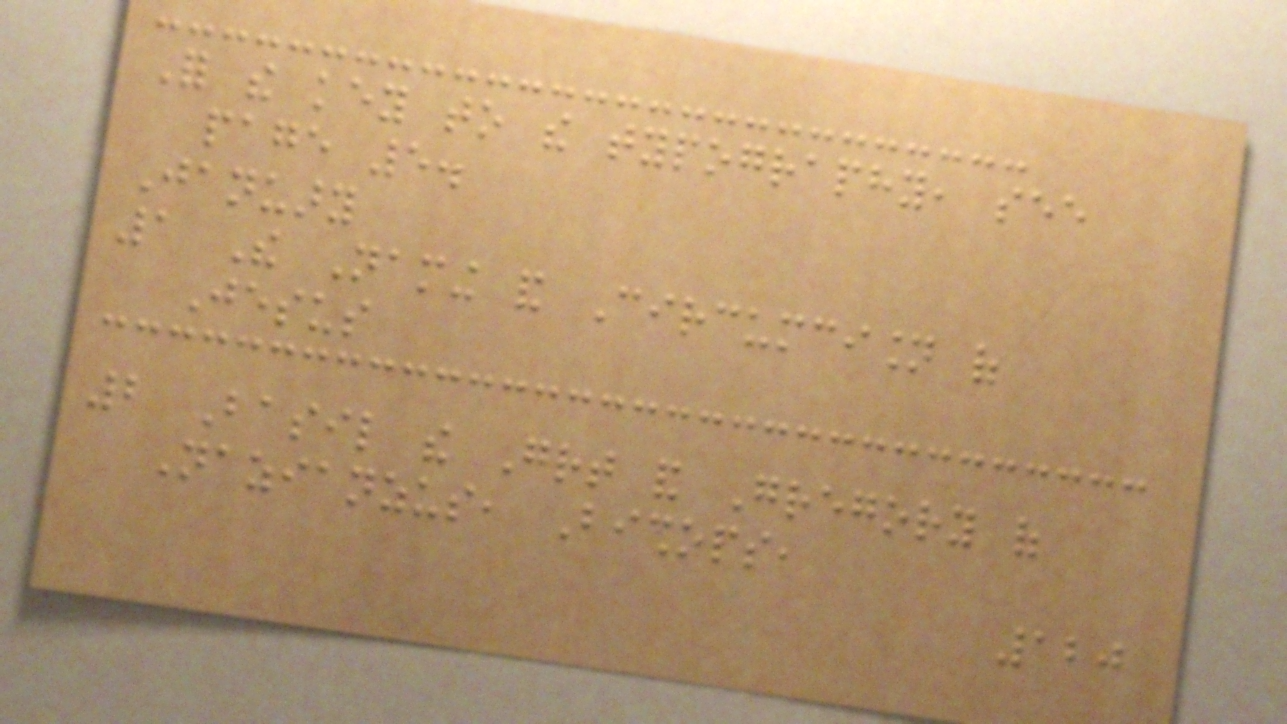For the key to the typography, see
page 5.
January
1 The Naming and Circumcision of
Jesus
2 Basil the Great and Gregory of
Nazianzus, Bishops,
120
